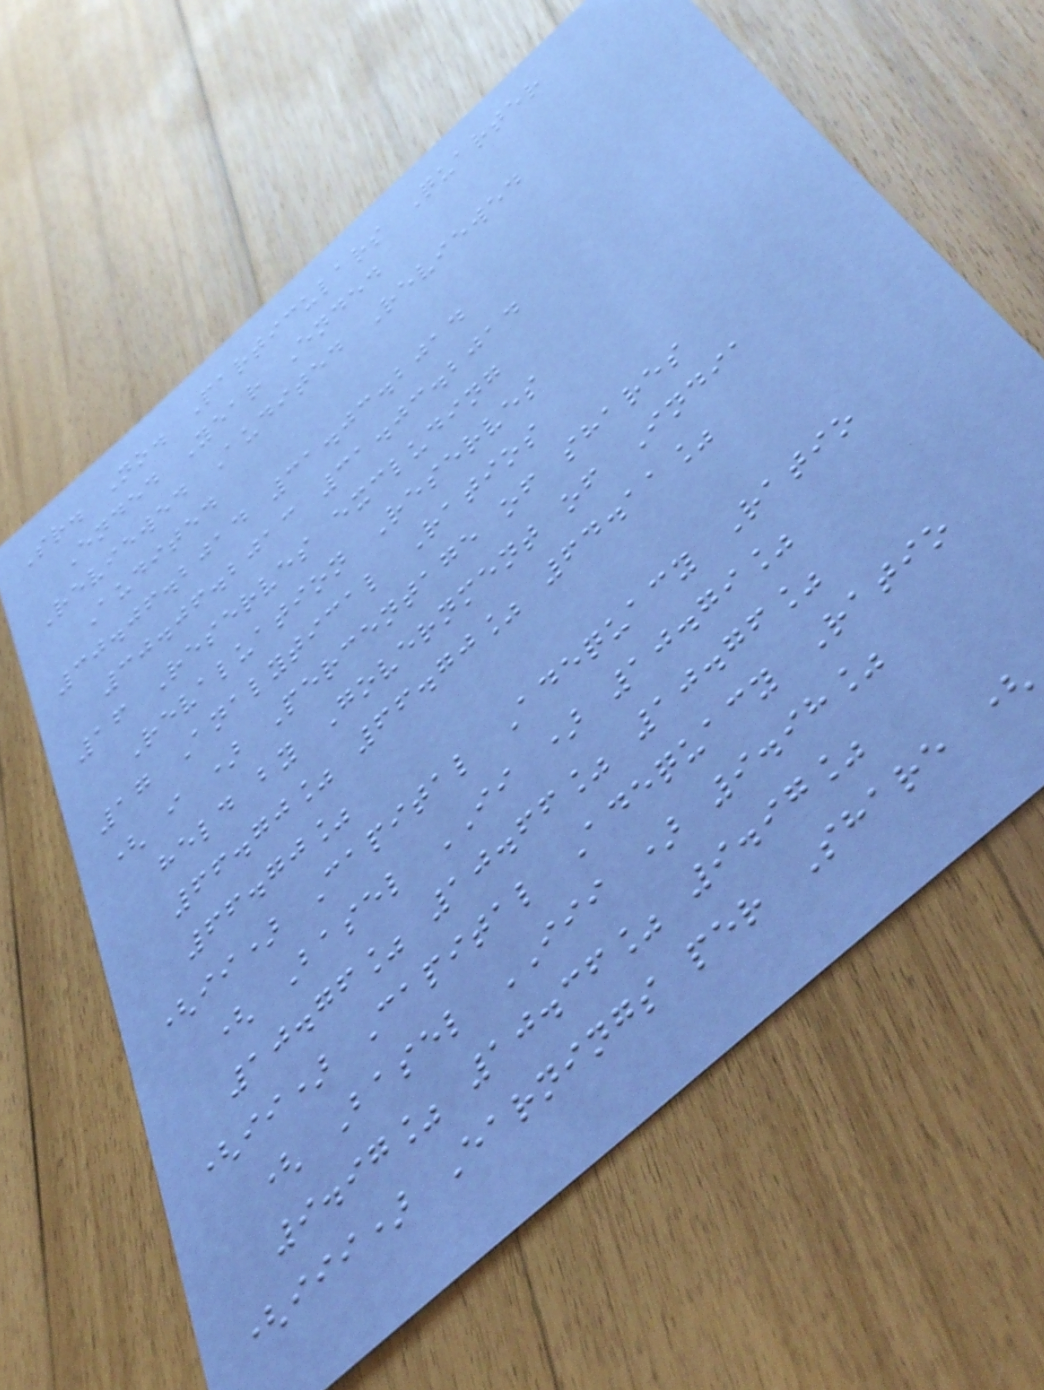Sr. No. Particulars Quarter
Ended Year Ended
Reviewed Audited Reviewed
Audited
30.06.2014 31.03.2014
30.06.2013 31.03.2014
16 Reserves excluding
Revaluation Reserves
17 Analytical Ratios
( i ) Percentage of shares
held by Government of India
66.70% 66.70% 64.11%
66.70%
(ii) Capital Adequacy Ratio
( Basel II ) 10.79%
10.76% 10.66% 10.76%
(ii) Capital Adequacy Ratio
( Basel III ) 9.98%
9.97% 10.36% 9.97%
(iii) Earnings per Share (
